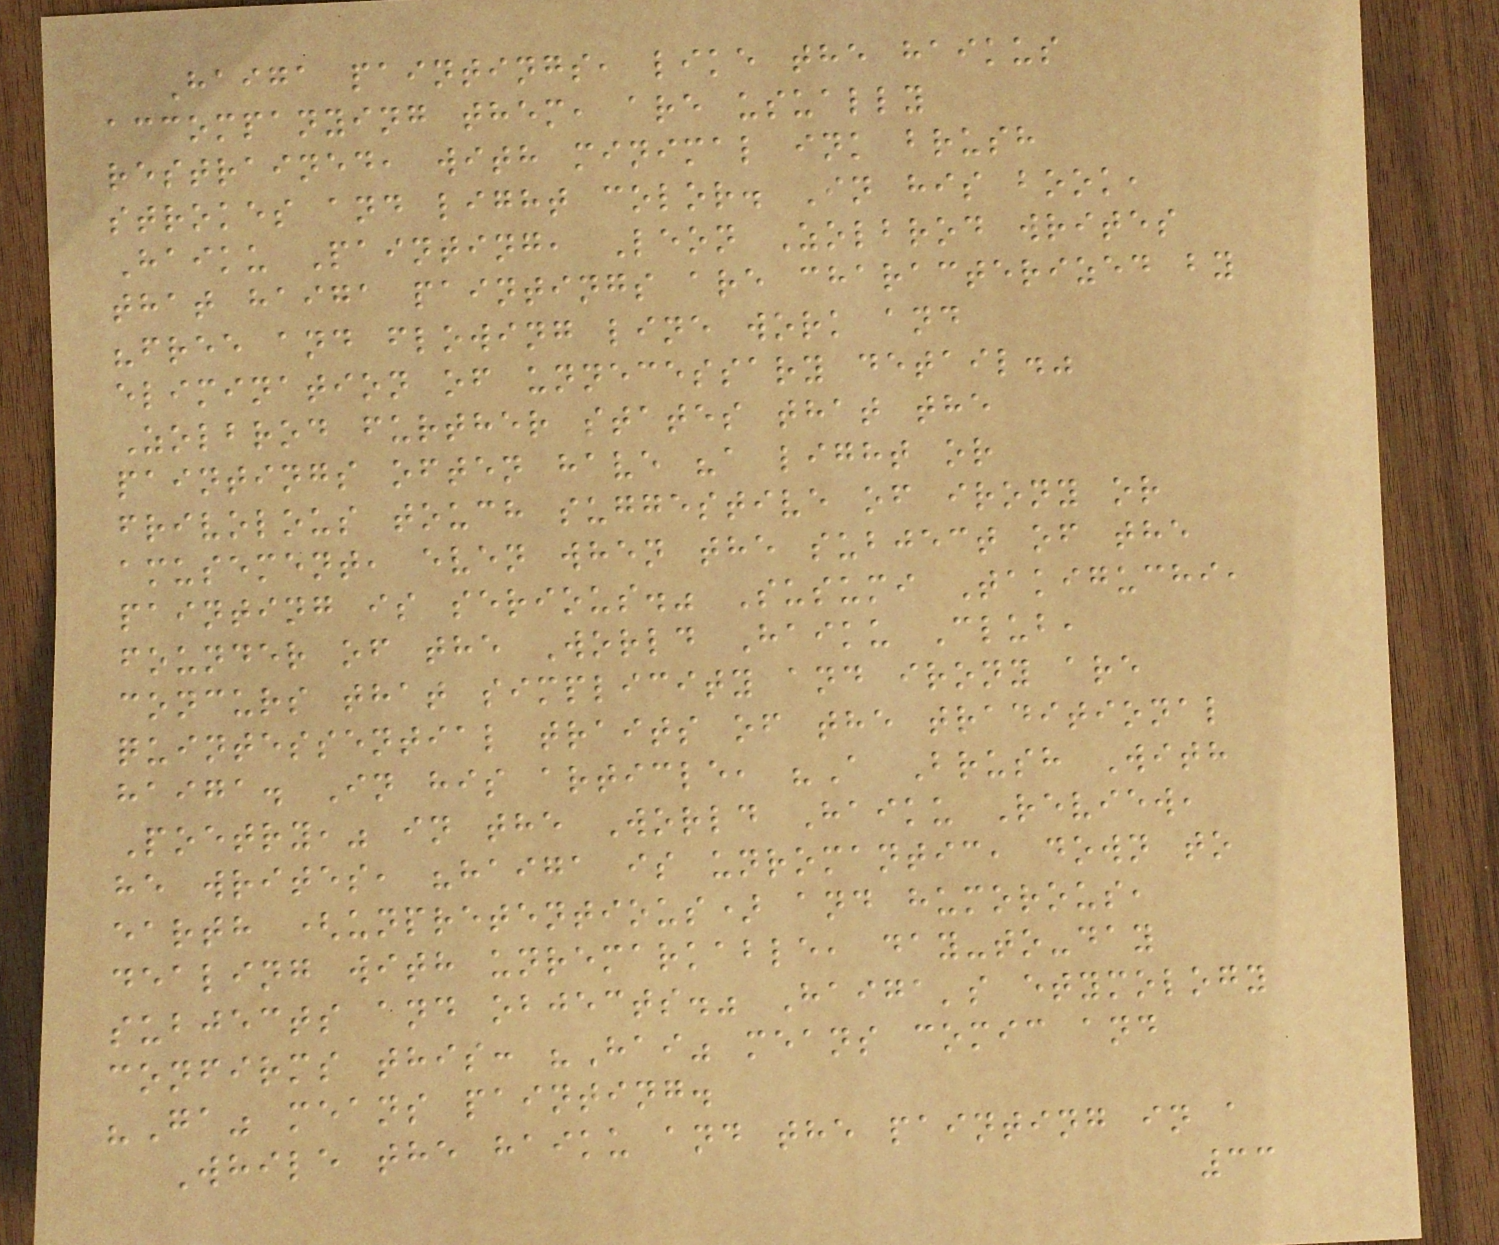Haiga paintings, like the haikus
accompanying them, are usually
restrained, with minimal ink brush
strokes and light color. In his book,
Haiku Painting, Leon Zolbrod writes
that haiga paintings are characterized by
"free and flowing line work and
elimination of unnecessary detail."
Zolbrod further states that the
paintings often have "a light or
frivolous touch suggestive of irony or
amusement, even when the subject of the
painting is serious." Susumi Takiguchi,
founder of the World Haiku Club,
concurs that simplicity and irony are
quintessential traits of the traditional
haiga. In his article, "A Brush With
Poetry," in the World Haiku Review,
he writes, "haiga is unromantic, down to
earth (unpretentious) and humorous,
dealing with unremarkable, day-to-day
subjects and objects." Haiga's etymology
confirms this: "Hai" means comic and
"Ga" means painting.
While the haiku and the painting in a
33
